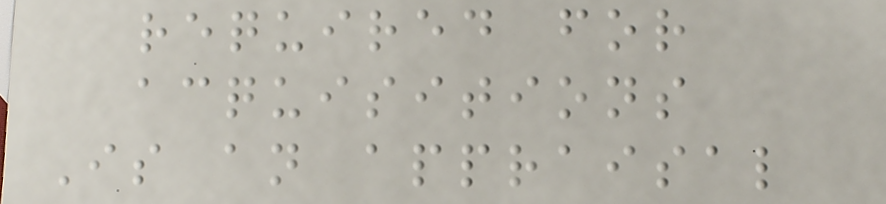required for
acquisitions
Is an appraisal
